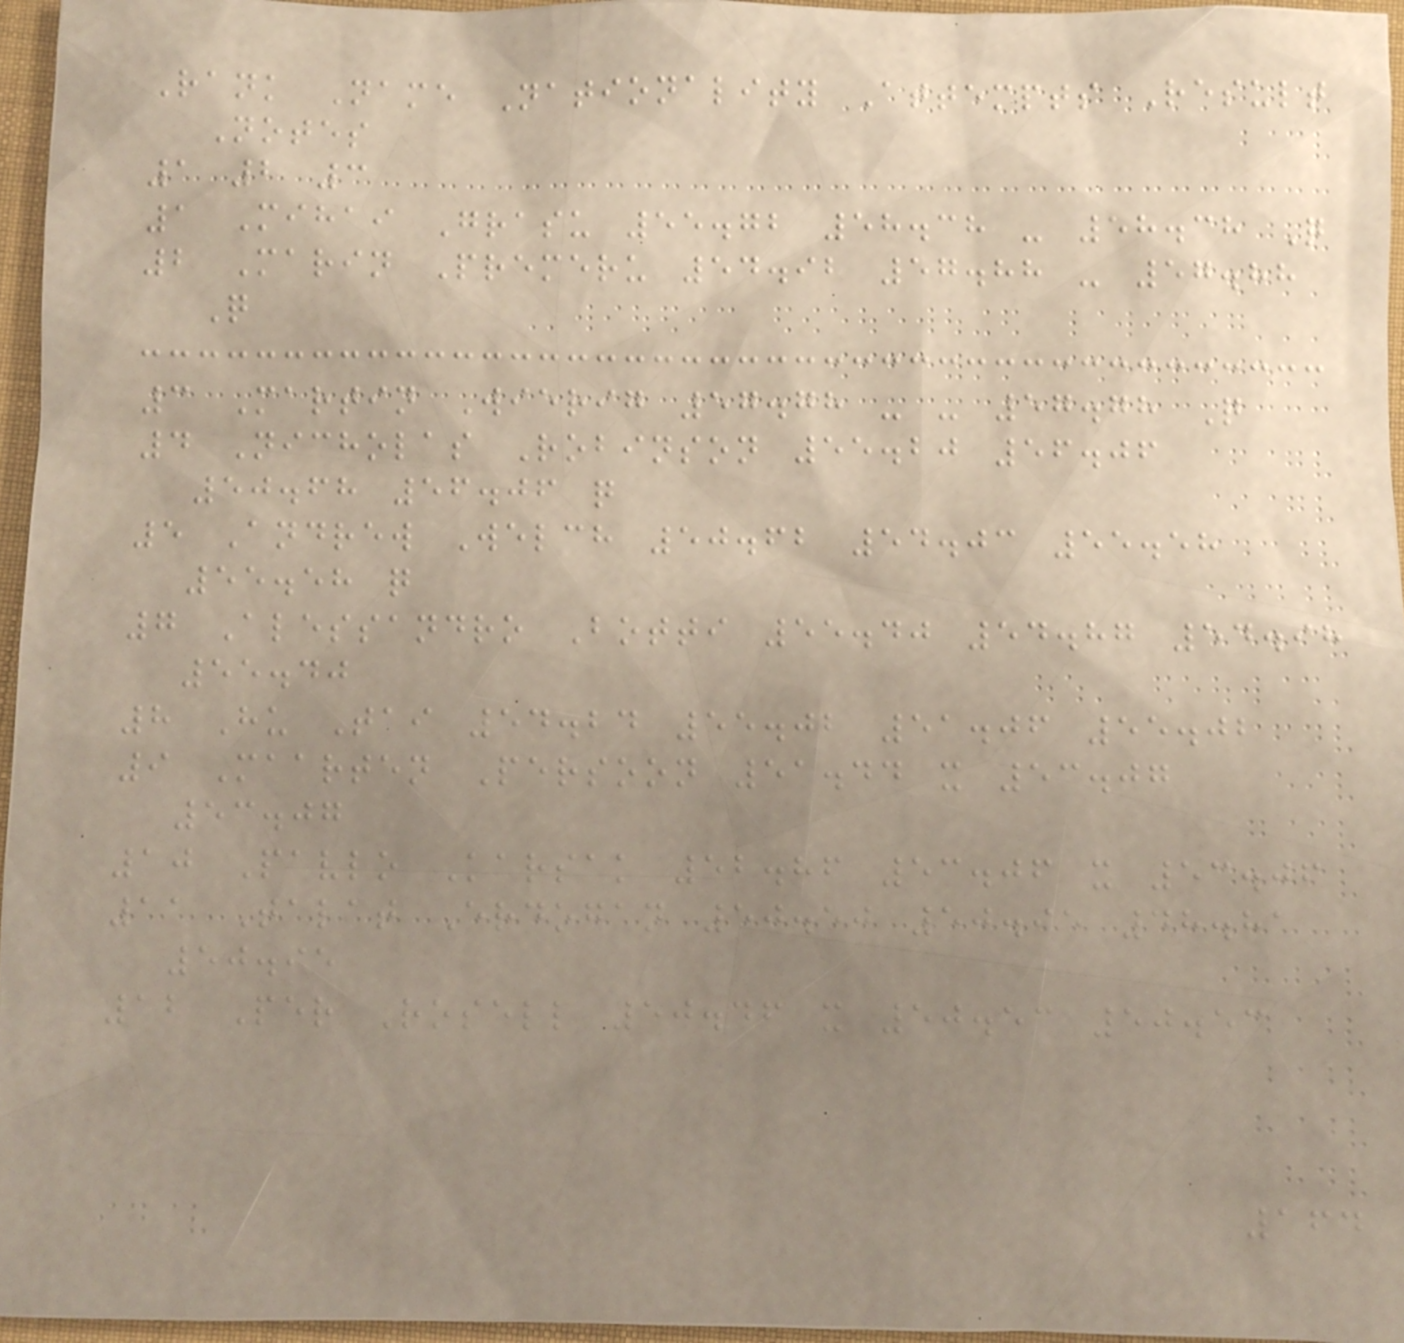Rank Name Nationality Attempts Result
Notes
1 2 3
1 Mihai Grasu 55.72 58.38 - 58.38 Q
2 Marin Premeru 54.92 57.88 - 57.88
Q
3 Martin Wierig 57.78 - - 57.78 Q
4 Nicholas Robinson 55.20 56.06
50.68 56.06 q
5 Andrew Welch 50.62 54.03 55.58
55.58 q
7 Alessandro Botti 55.40 54.87 54.98
55.40
8 Hu Tai 54.24 55.02 51.06 55.02
9 Maarten Persoon 51.44 x 53.07
53.07
10 Pavlo Karsak 52.86 53.06 x 53.06
11 Talat Erdogan 50.50 50.95 48.81
50.95
12 Per Rosell 50.46 x 50.53 50.53
164
